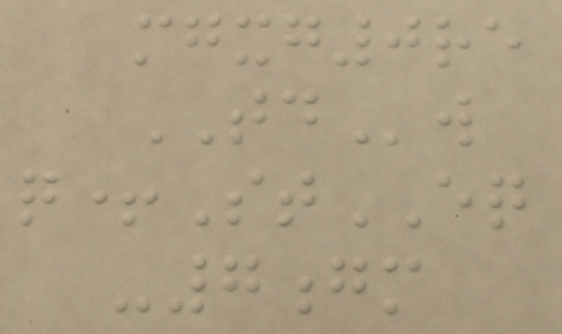mgxg0re
TDw
q+StEQ
-7gm
